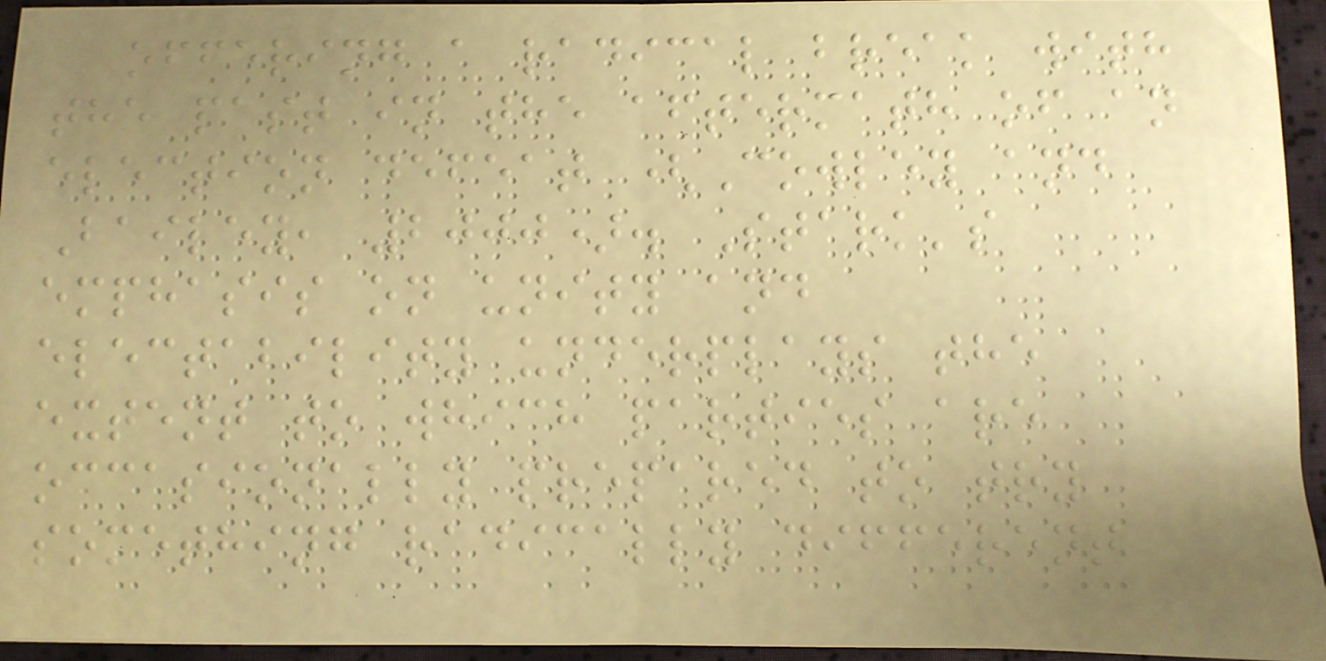offering a radical break with
the past in the aftermath of an
election defeat (Cowley and
Bailey, 2000). Stark's
emphasis on unity and
electability underplays the
extent to which parties are
occasionally prepared to try
something radically different
